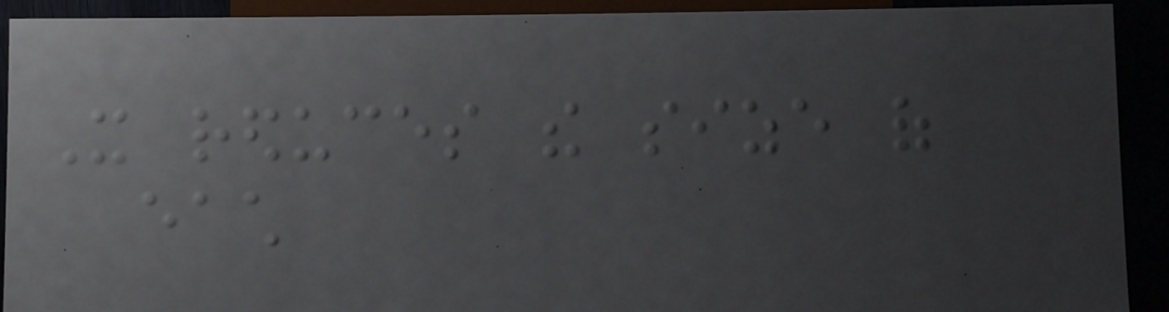It reduces the size of
each
